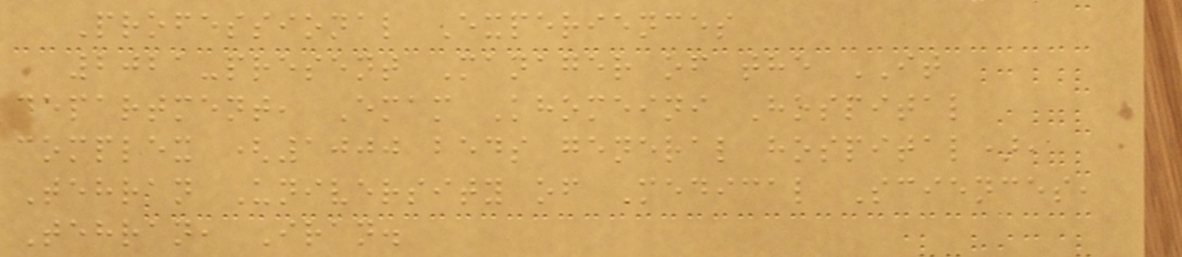Professional Experiences
2021-present Manager of the IT
department, Emam Khomeini Hospital
complex (1000 beds general hospital),
Tehran University of Medical Sciences,
Tehran, Iran.
